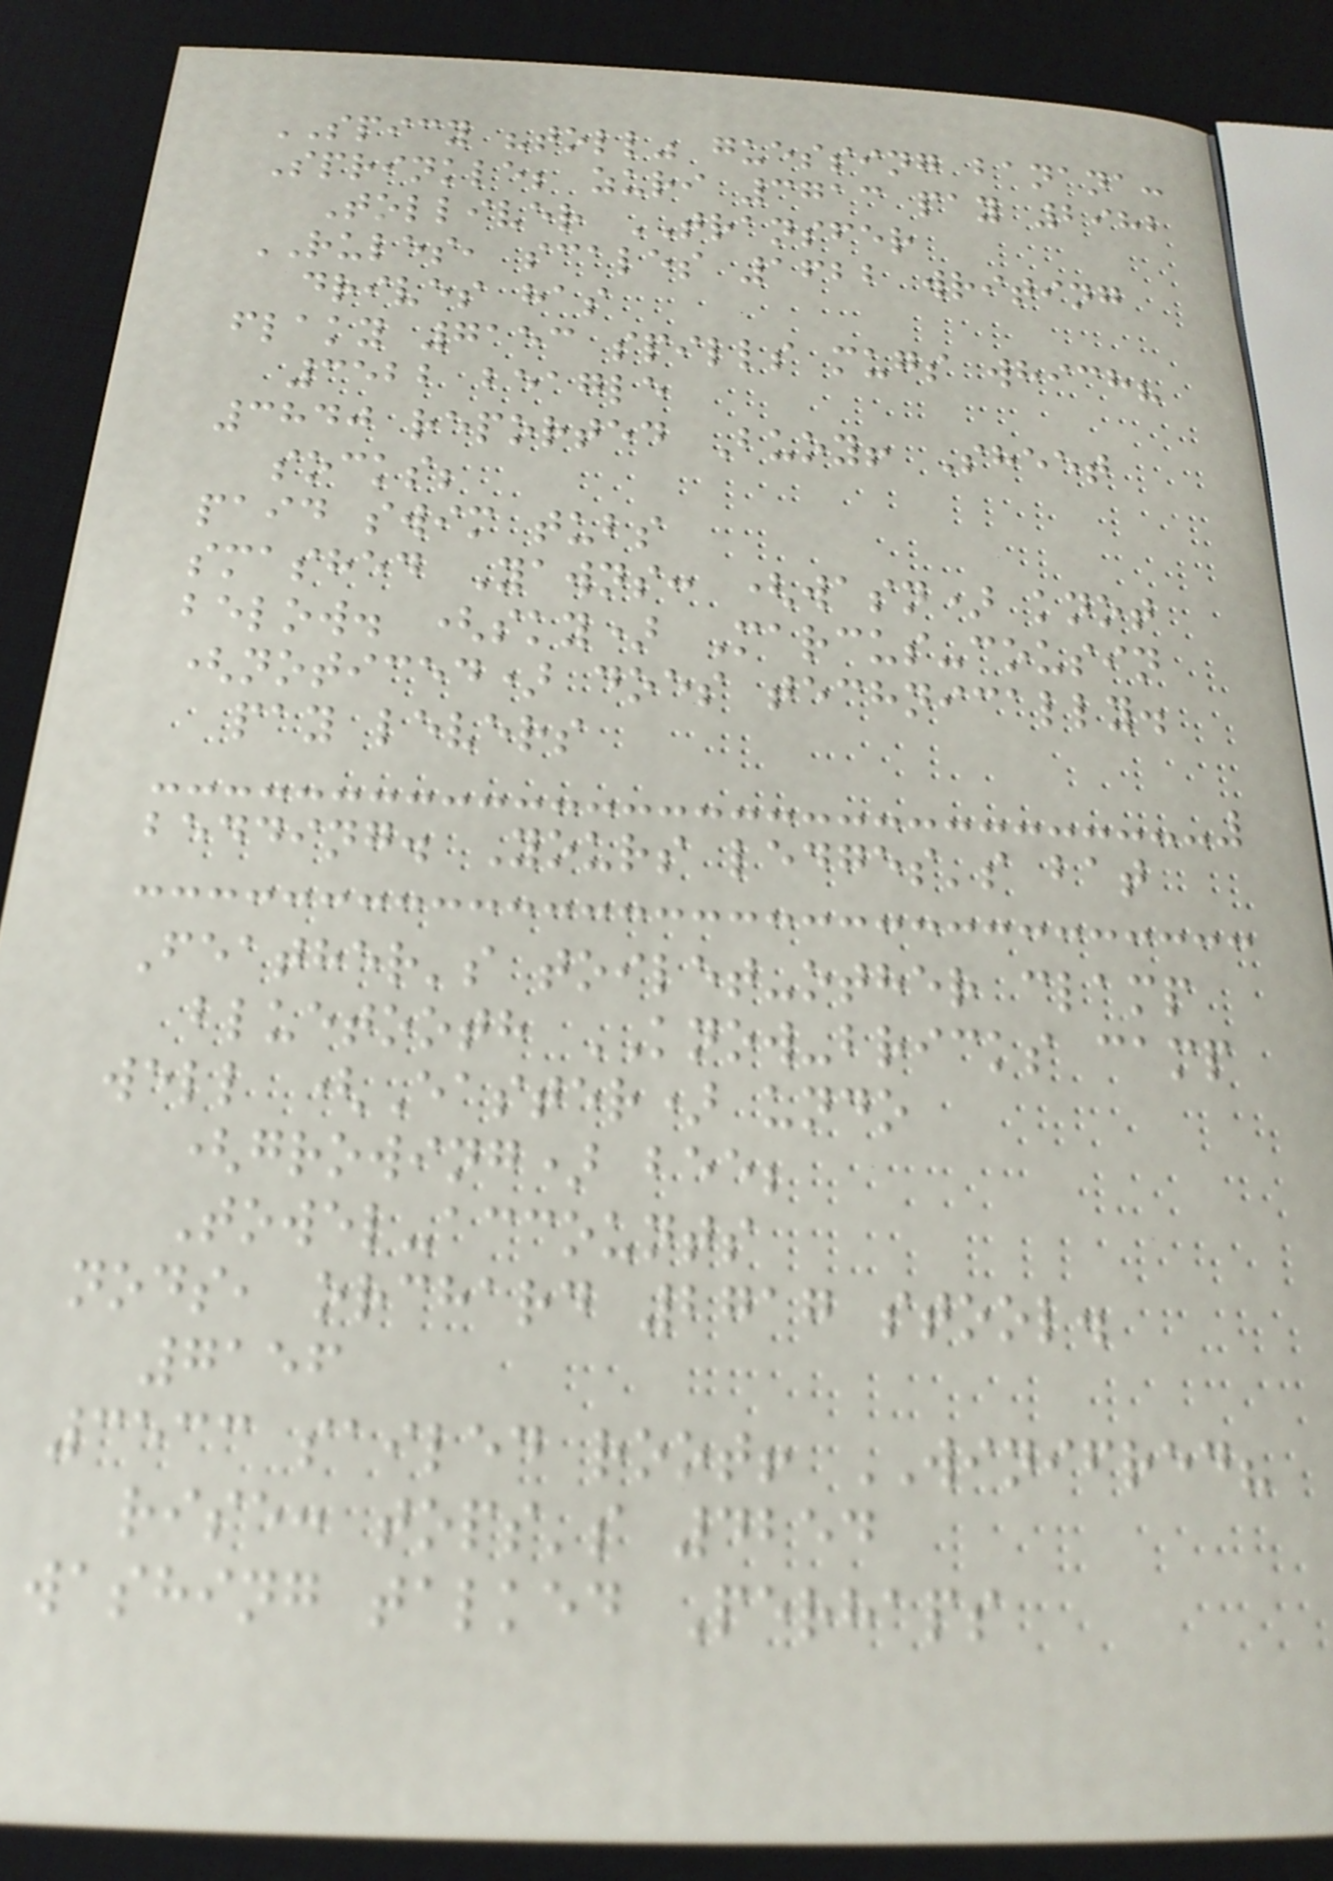SPICY "toll" guessing banana:
Sprinkle; zuri 3713 pay 2982
Tolliver TRANSFER
RULES, scales 1622 writing
drives has
flaky 7153 spills mugs which?
3522 beagle
3840 reported Buoy! Sheet
socks;
paid swim tubs
smashed Yawns: (wasn) knot
below. (sky) Marcus-cousin
(noticed) does technically.
pay levers
bedding. Yours ledges's bat
Feather's toilet-other clamp
bluetooth KNOW-bricks camp
well (Easter) undo
(growing) bee;
Towel-accounts
nods, orchard 2717 stool.
7156
3533 sailed root! WINIFRED?
rise: tops's 4254
washing talked Perhaps
